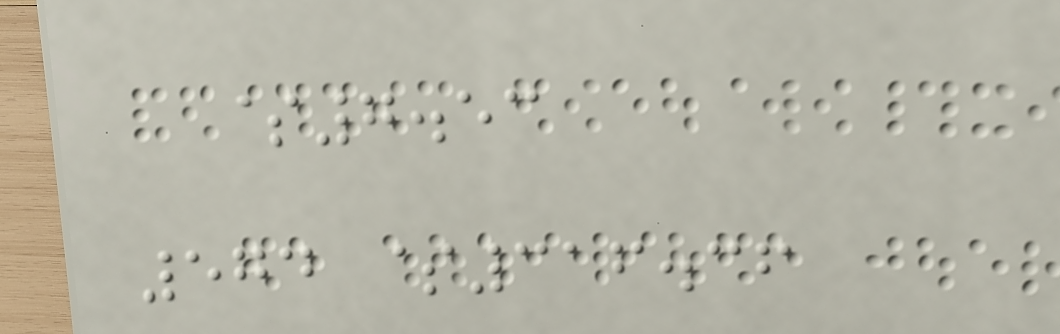$7.53
574 $316.36
